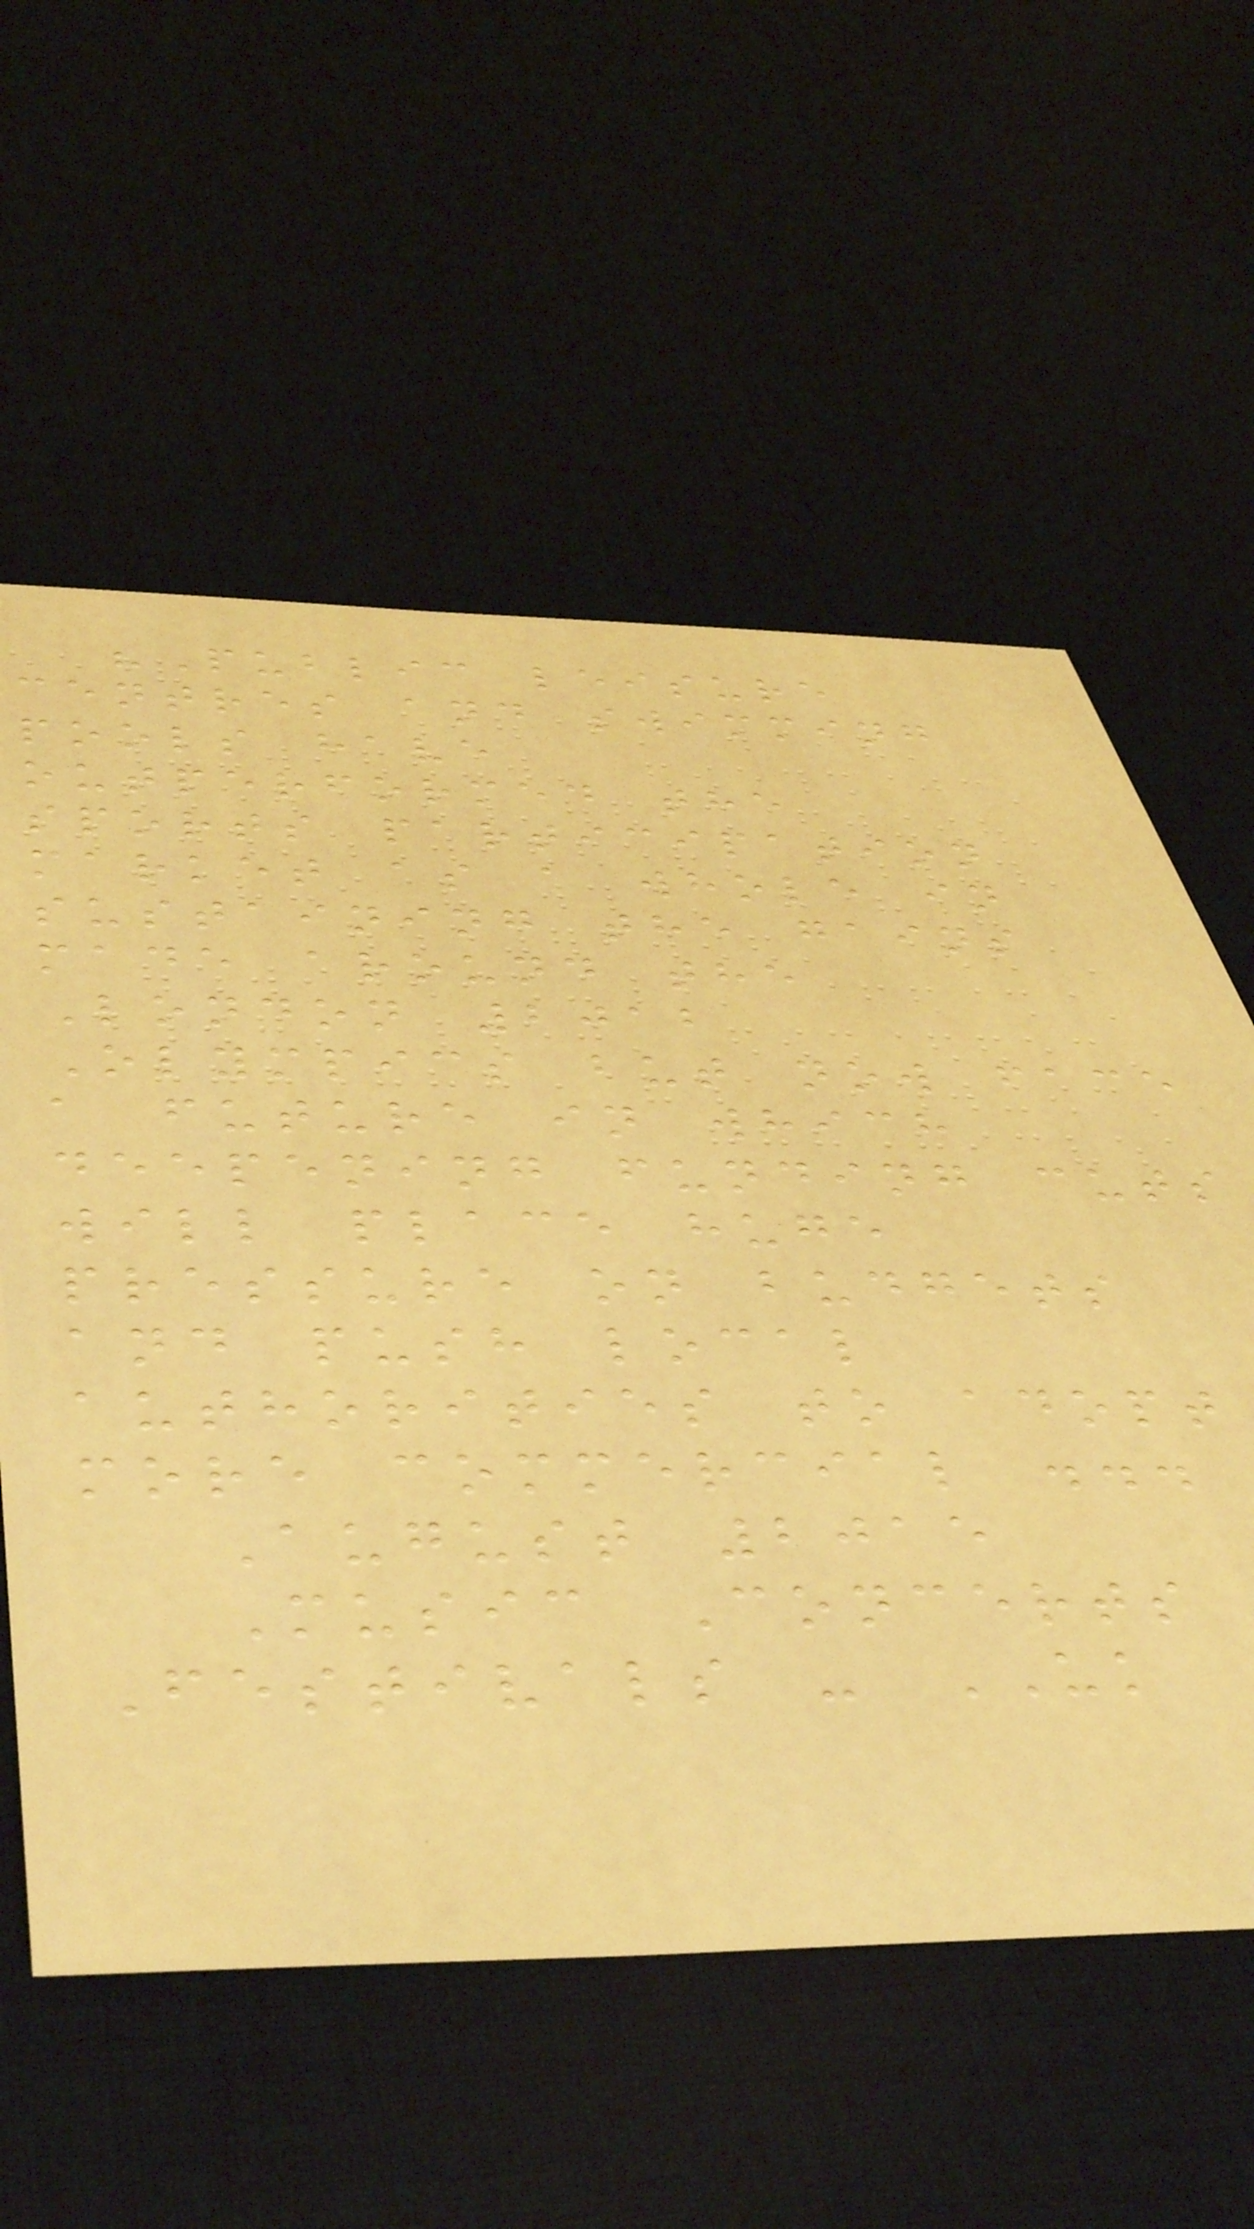"Public leisure
centres and swimming
pools have
outperformed the
sports participation
market as a whole in
sustaining the gains
made around the
London 2012
Olympics but now face
a future in which
deepening funding cuts
will place huge
pressure on budgets
and push local
authorities to adopt
more commercial ...
August 2015
Music Concerts
Festivals - UK
